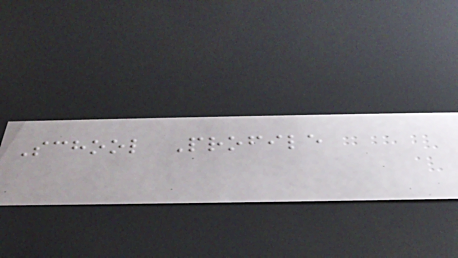School Profile
